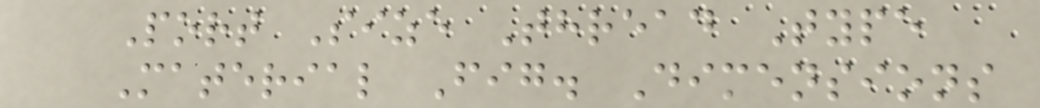Port Size Thread Type
Material Fig. Dimensions
